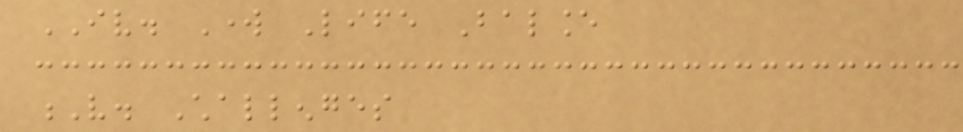IV. Work Life Balance
V. Challenges
